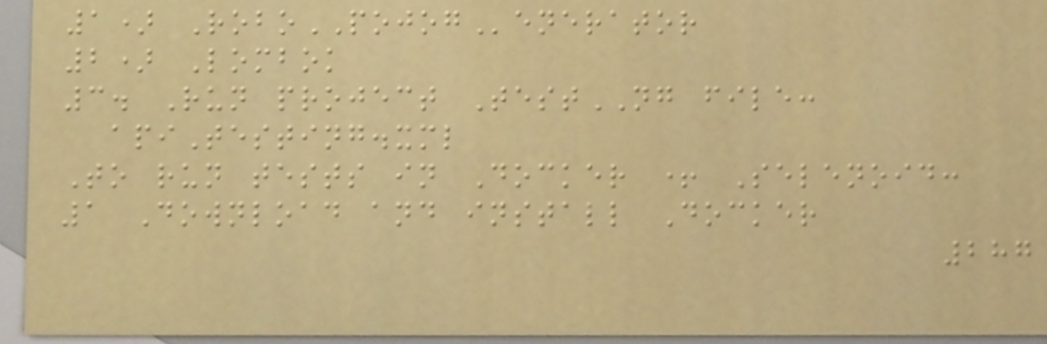1) RoboPOJOGenerator
2) Lombok
3. Run project TestNG file:
apiTesting.xml
To run tests in Docker + Selenoid:
1 Download and install Docker
287
